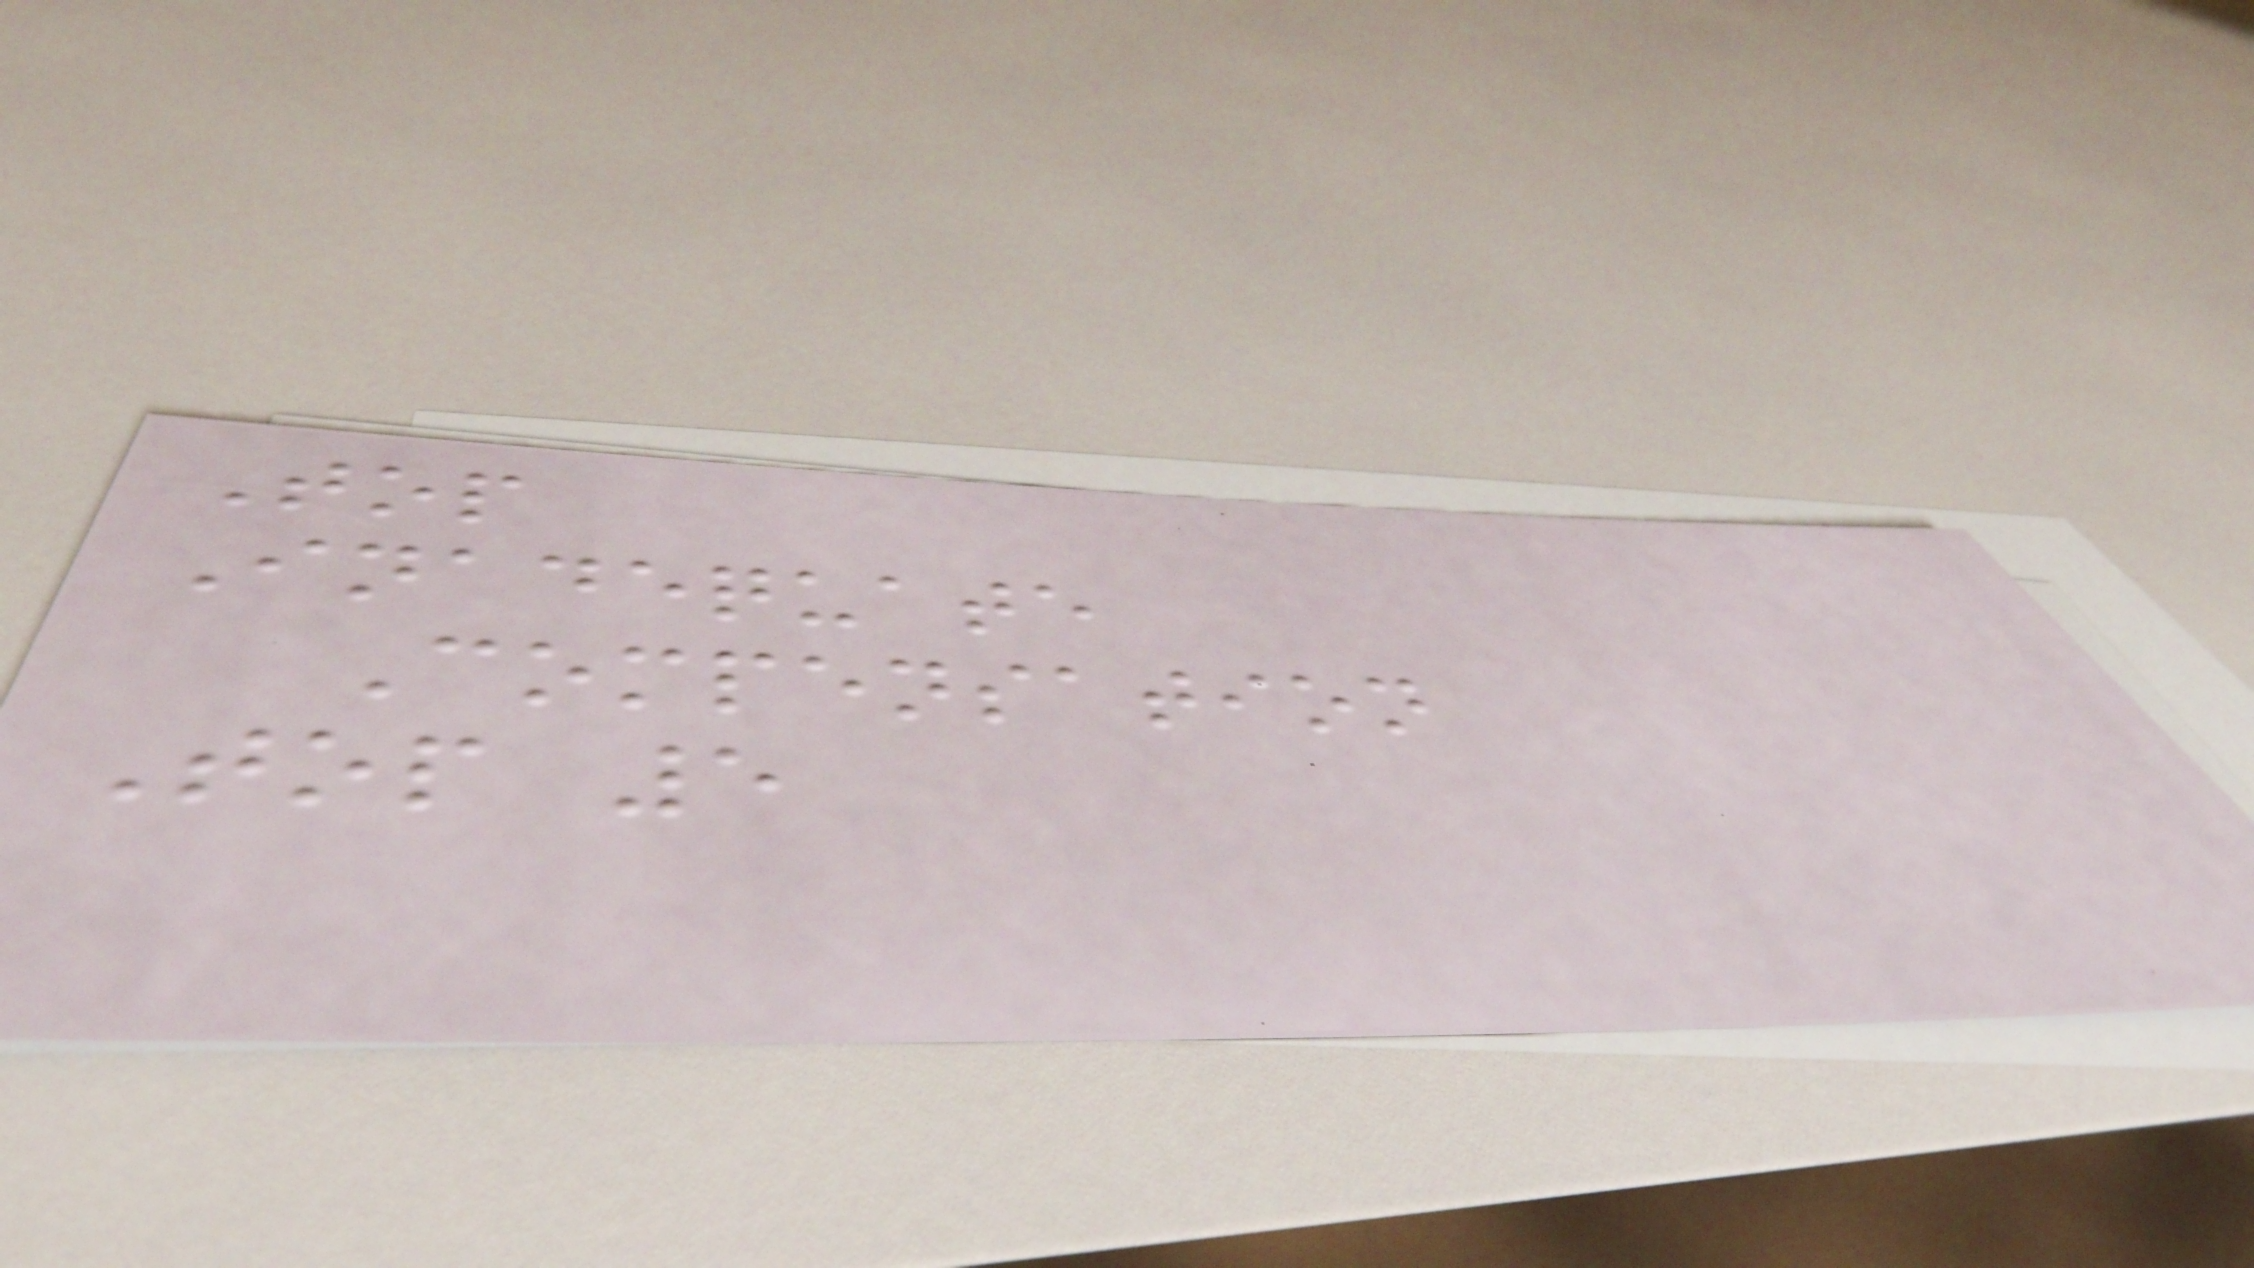Top
Inadequate
Compensation
Top 5
